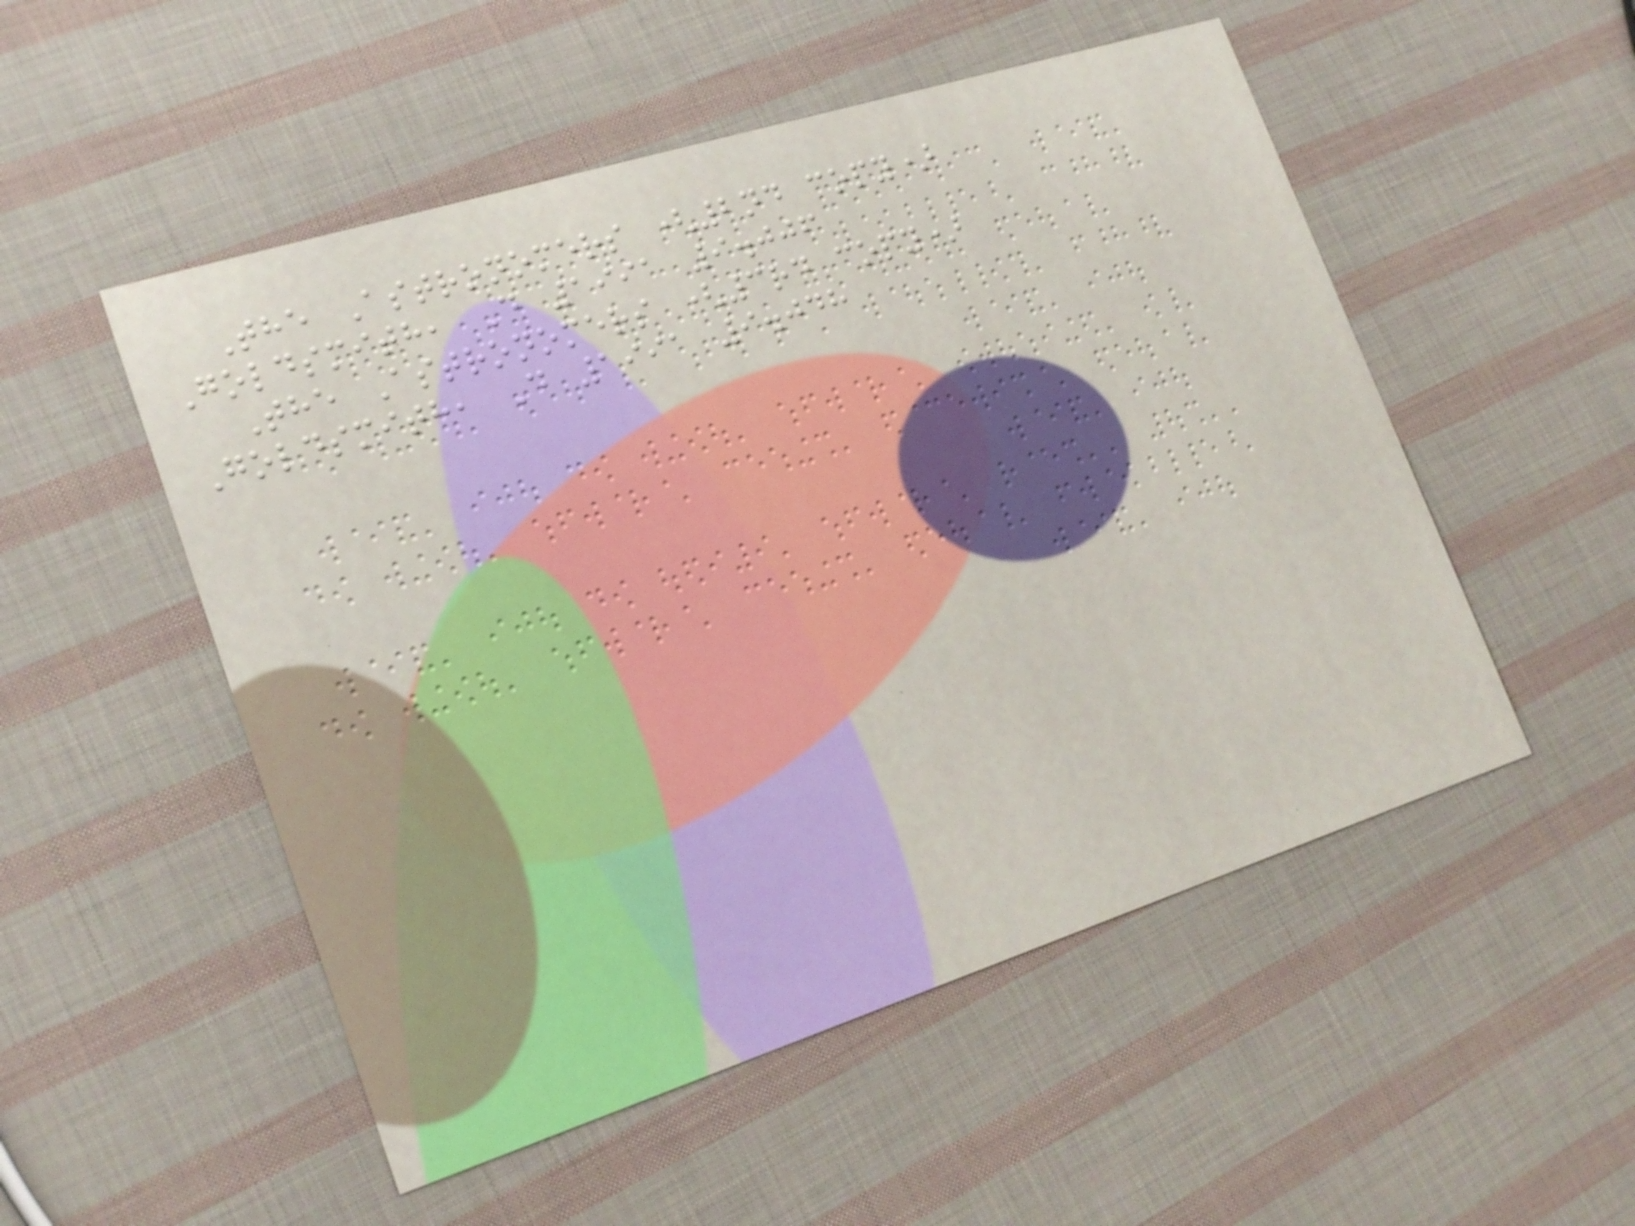The Astronomers (2nd copy)
Goldsmith, D 1991 9.006
The Astronomers (3rd copy)
Goldsmith, D 1991 9.048
